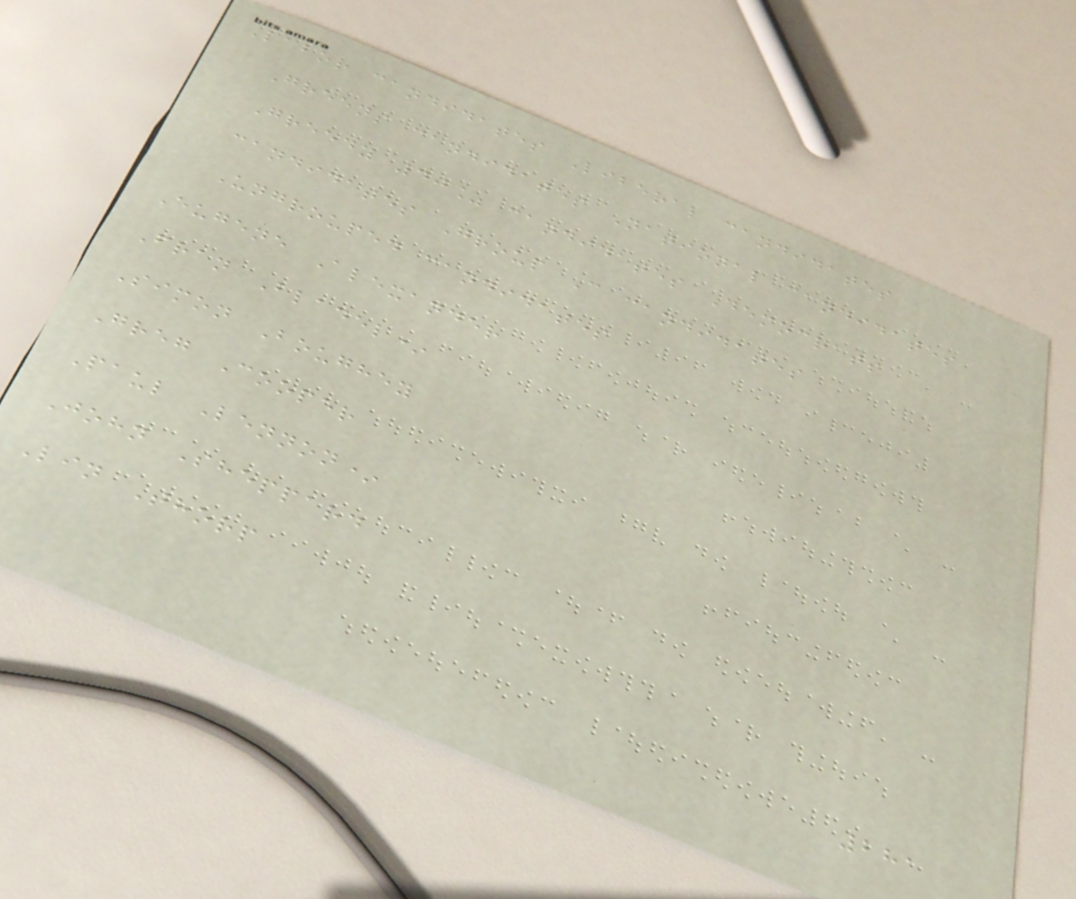Labor candidates Liberal candidates
Greens candidates National candidates
Greedy 40% candidates Democrats
candidates Group C candidates
Ungrouped candidates
Eugene Alexander
Fran Bladel*
Simon Boughey
Greg Cooper
Paul Lennon*
John Sheppard
Lin Thorp
281
